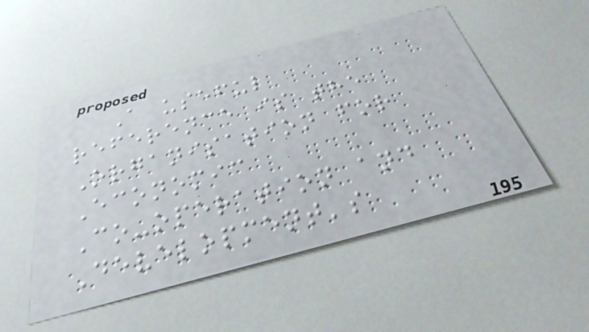A useful
reference is the
Organisation for
Economic
Co-operation and
Development's
